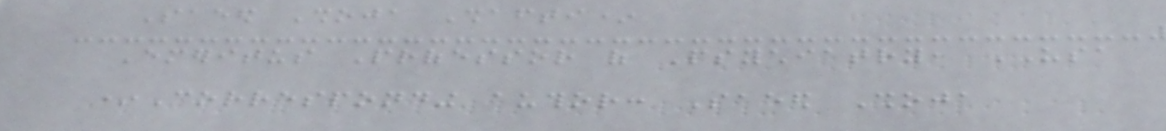Saeed Shoja Shafti*
Emeritus Professor of Psychiatry, USA
*Corresponding author: Saeed Shoja
